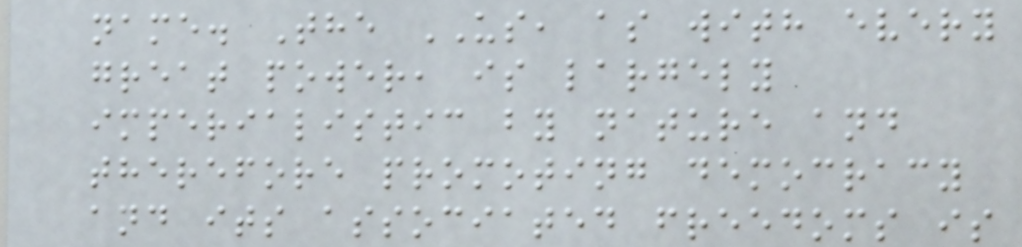name. The US, as with every
great power, is largely
imperialistic by nature and
therefore promoting democracy
and its associated freedoms is
